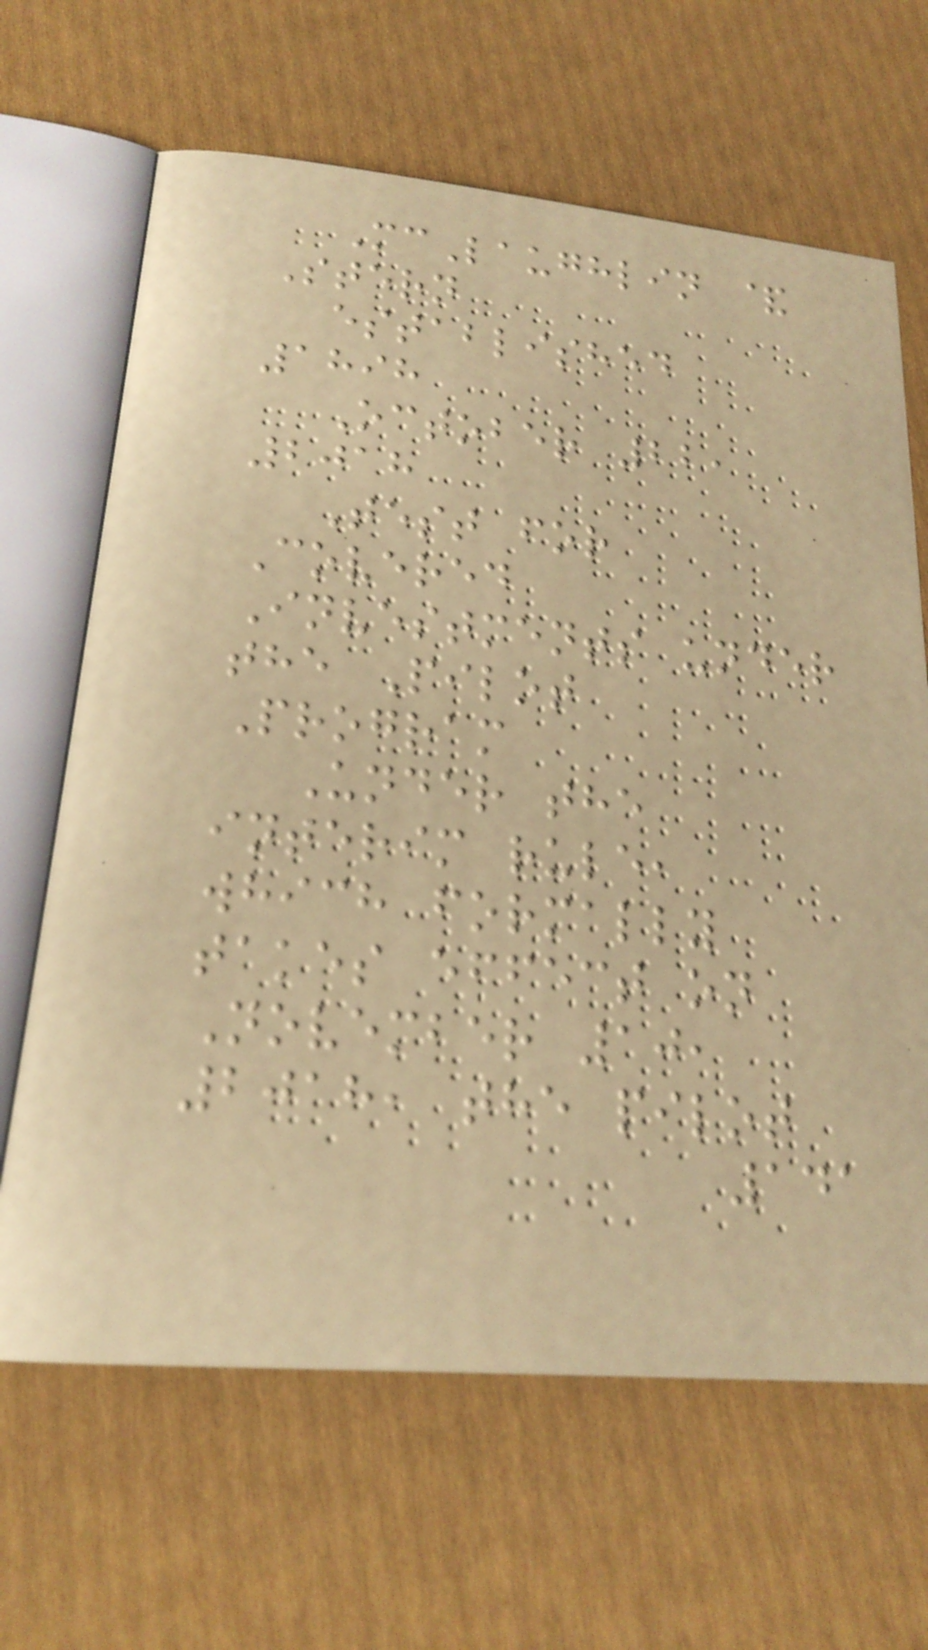McLaughlin &
Stern
established
1898
October 22,
2018
Test for
Covered
Investments under
the Pilot
Program
Under the
interim rule,
which formally
takes effect on
November 10,
2018, the pilot
141
